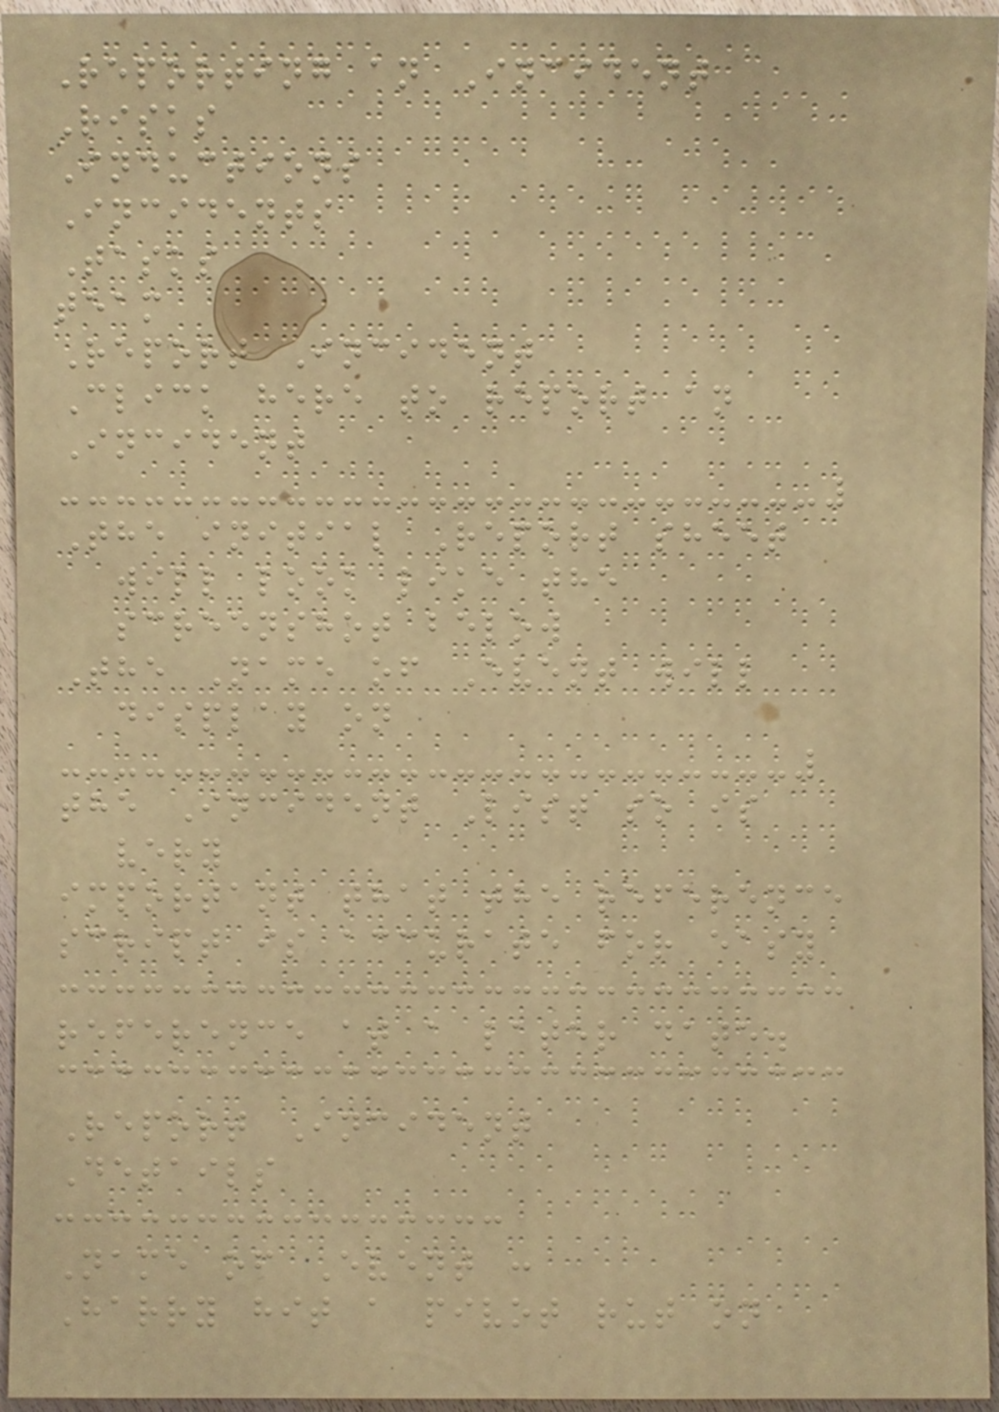Reporting an Incident
Risks
Inductions
Incidents
Tasks
team
Report Incident
Click here to report an
Incident
The initial Report sheet
will look like the
screenshot below
The Name of Event will
display on
the Incident List so is
very
important that the reference
script is accurate for easy
reference at a later date.
Report Incident
Details
Name of Event :
Harry hit a pivot rut on
